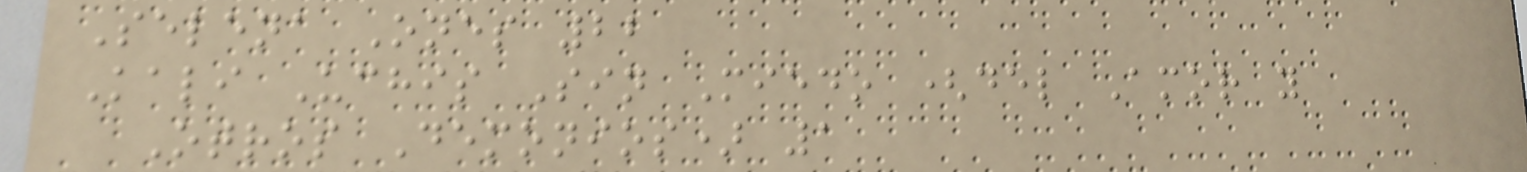Selena Ones 22
Kali Uchis Sin Miedo (del Amor y
Otros Demonios) 1
